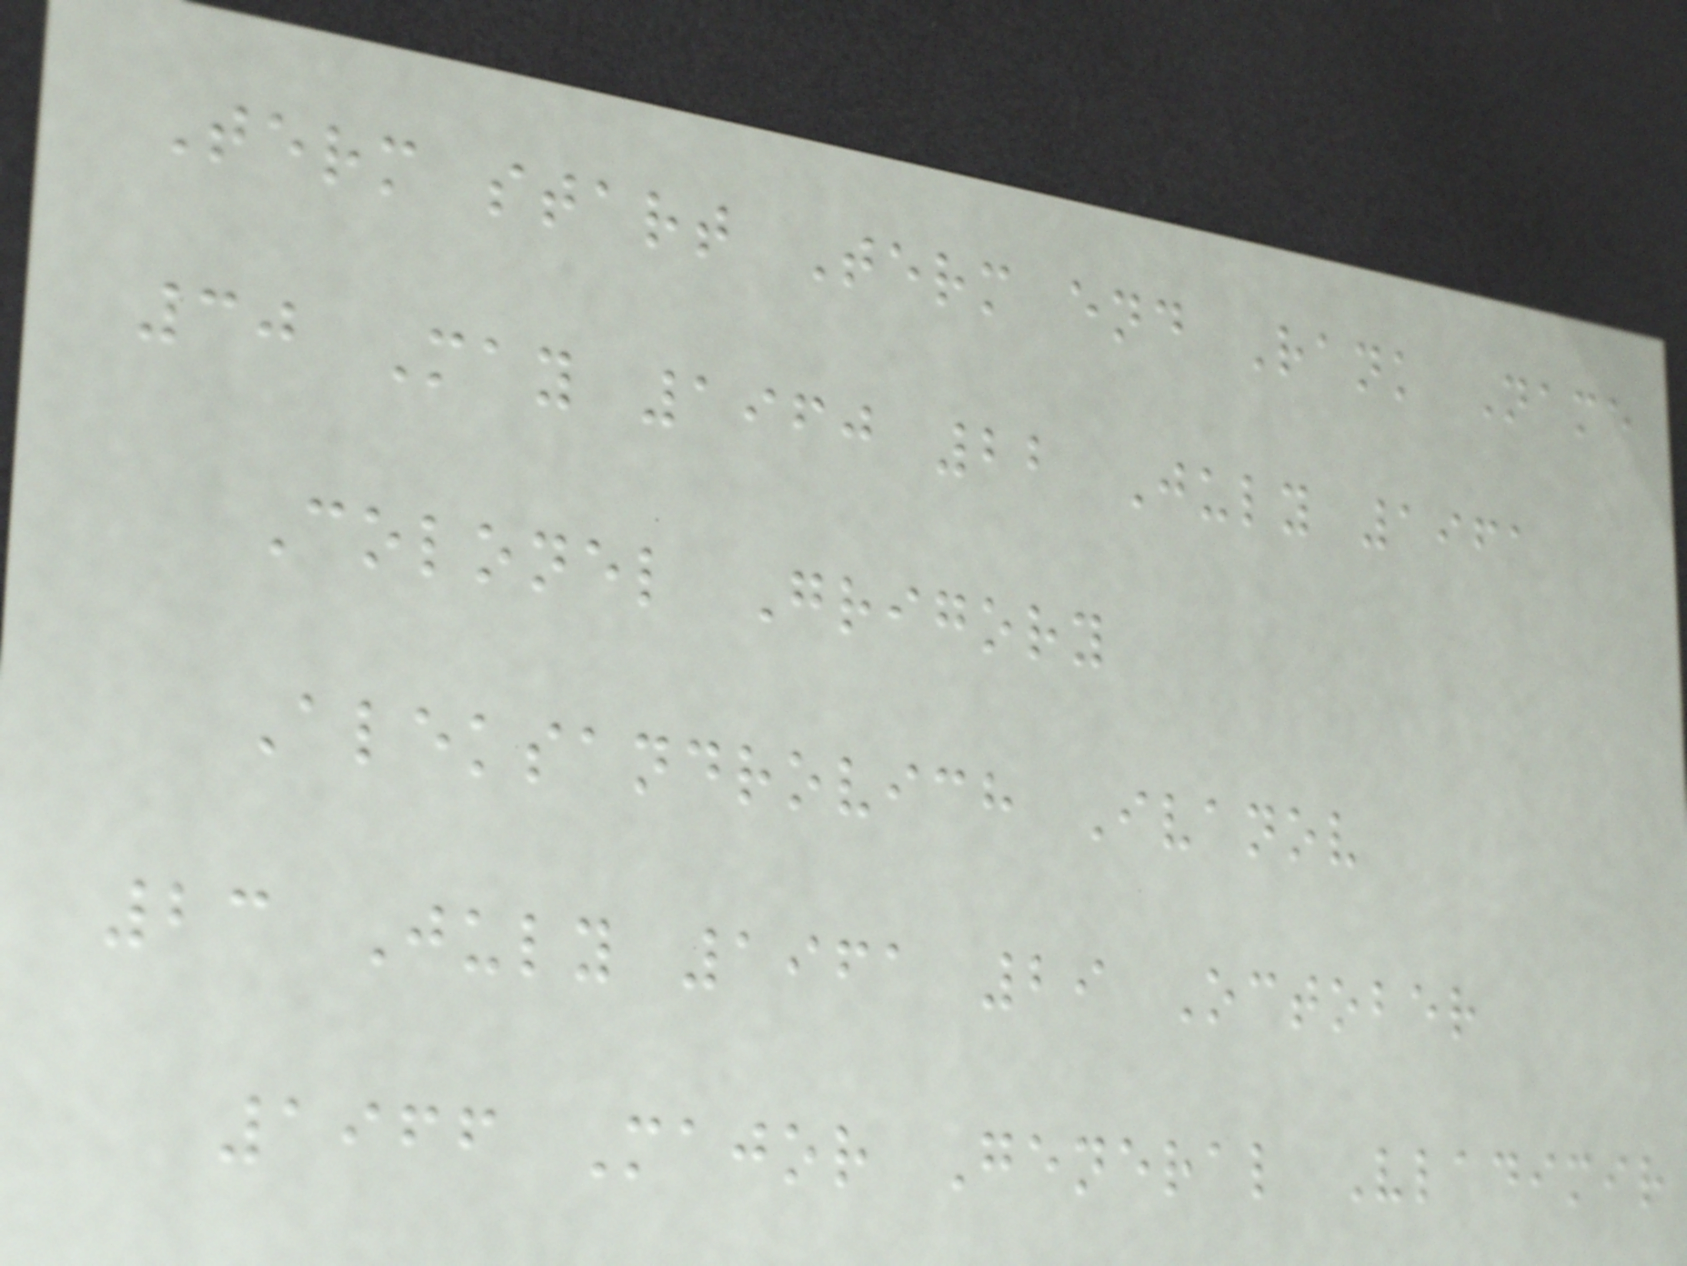Term start Term end Rank Name
30 May 1960 22 July 1961
Colonel Grigory
Aleksandrovich Ivanov
23 July 1961 29 October
1966 Major General Vladimir
